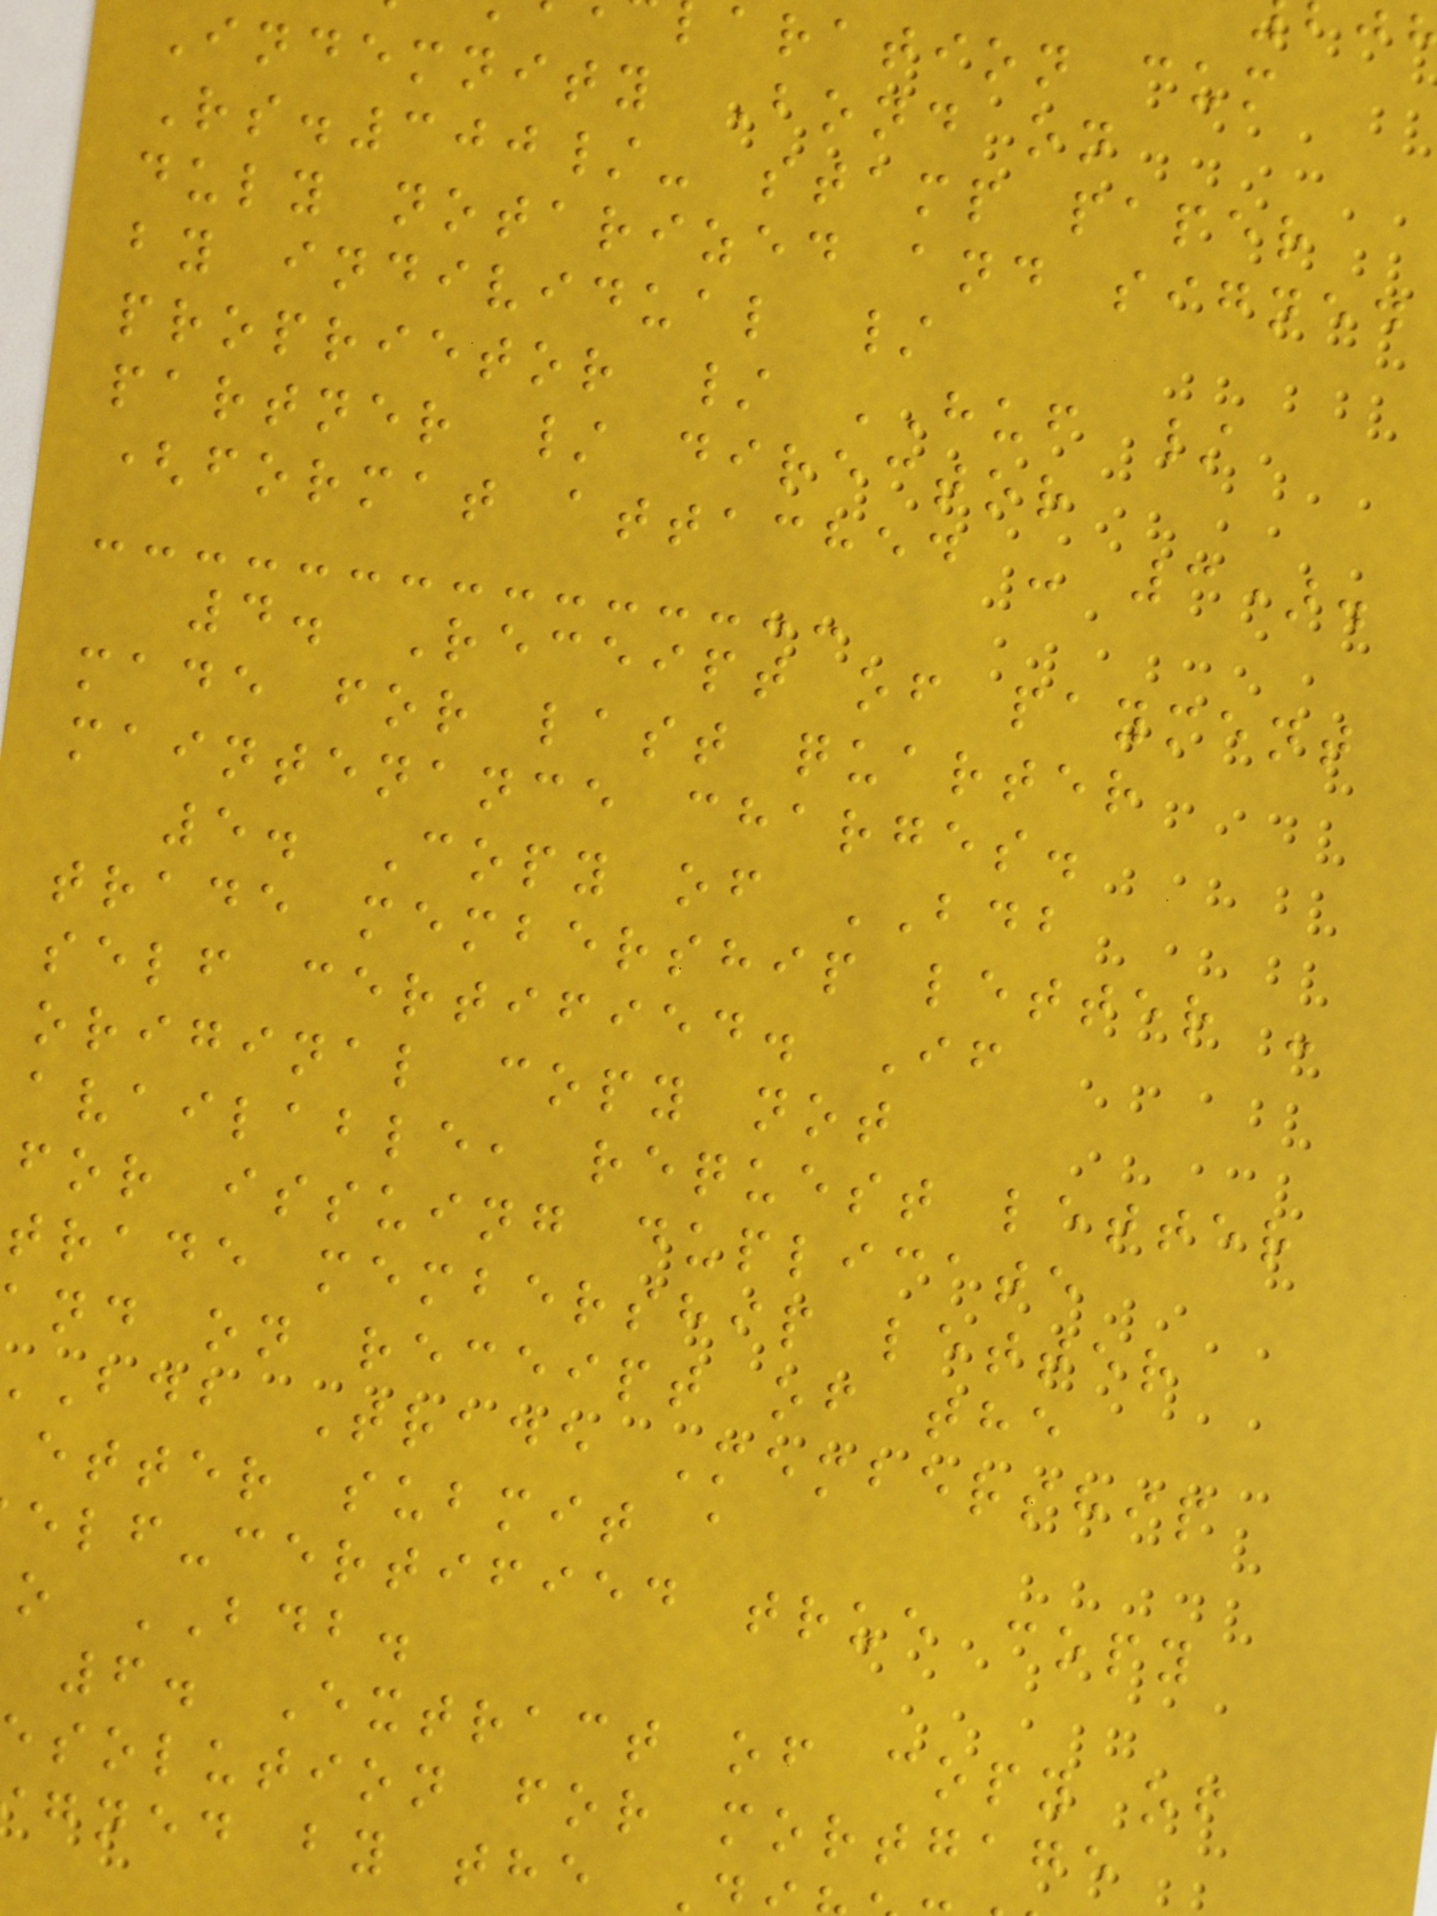aration cum
Indemnity Bond on
Rs.300/- stamp paper
duly notarized and signed
by individual /
proprietor / HUF /
partner / director
(format attached - 3).
4. Receipt of payment
made for last quarter
maintenance charges.
5. Copy of BDB
trade membership letter -
self certified. If
original copy not
available, request letter
for issuing duplicate
trade membership letter
nd on receipt of the
bdb Trade Membership
etter submit a
elf-certified true copy
o BDB.
6. Extract of copy of
solution for mortgage
gned by the
